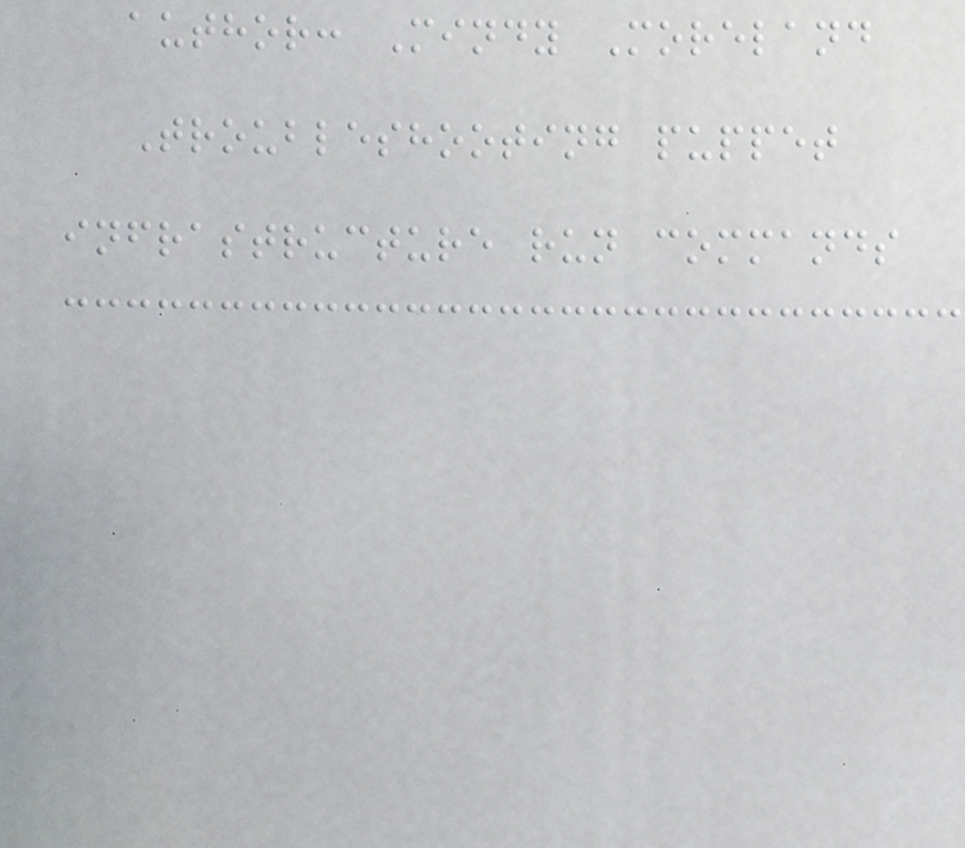author: Mindy Moreland
Troubleshooting puppet
infrastructure run commands
